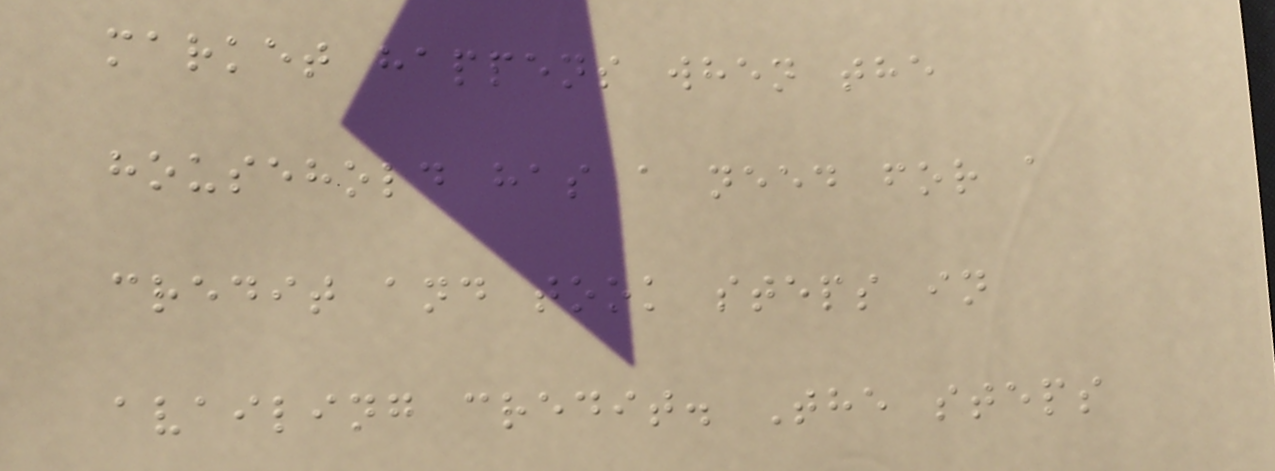market happens when the
household has a need for a
credit and took steps in
availing credit. The steps
